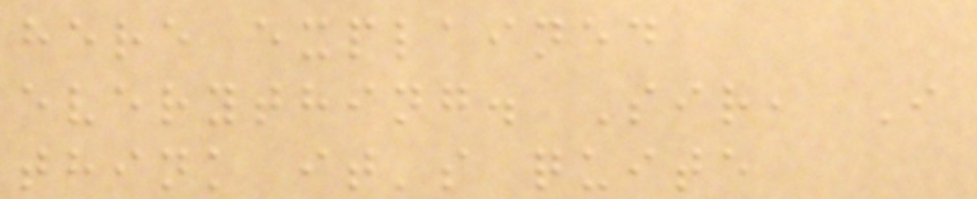here explained
everything. Sir, I
think it's quite
